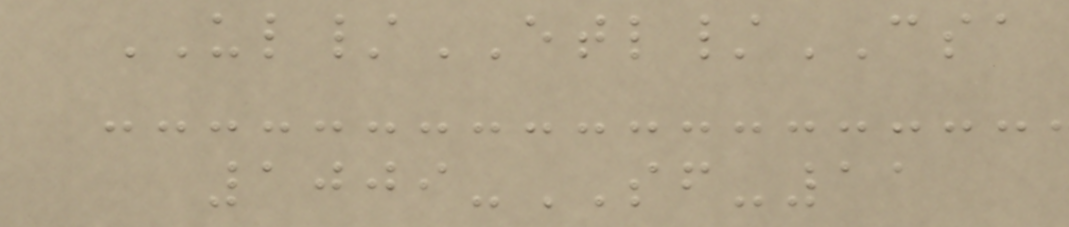UL/ETL/CSA
1009-SF-11
